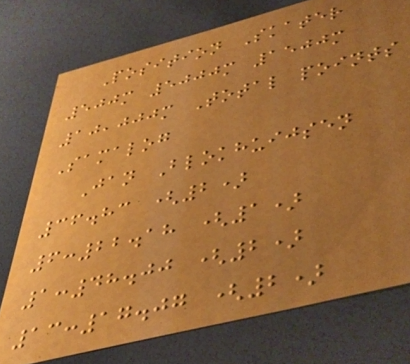Position Skater
500m 5000m 1500m
10,000m Total points
Samalog
Jan Blokhuijsen
36.83 (2)
6:22.18 (1)
1:48.00 (2)
13:17.07 (2)
